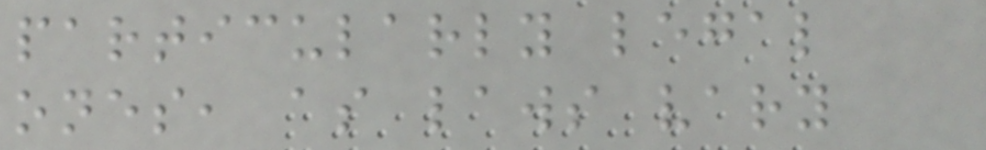particularly legal
ones, as laws vary
